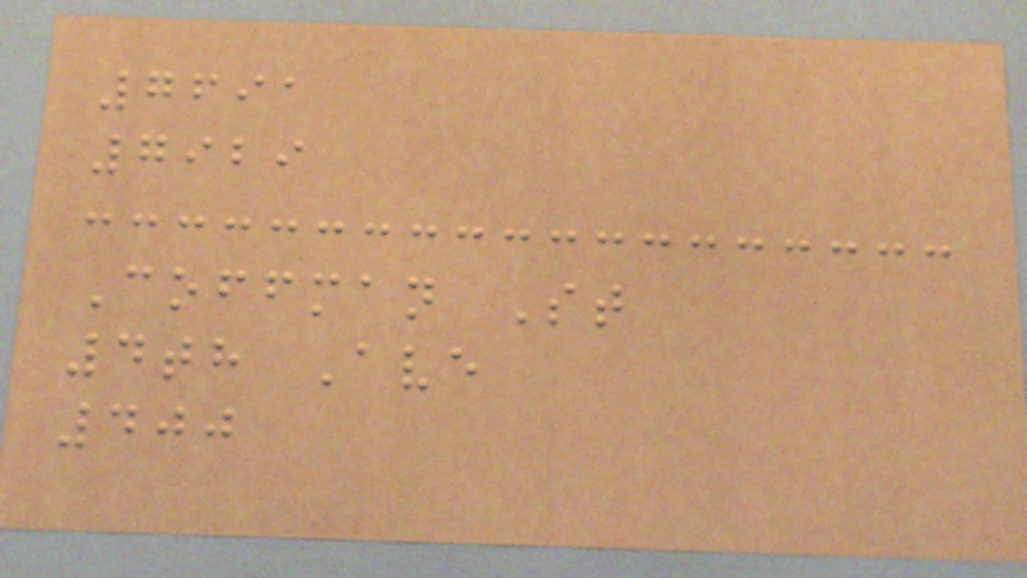7691
7929
Coffman St
4th Ave
400
